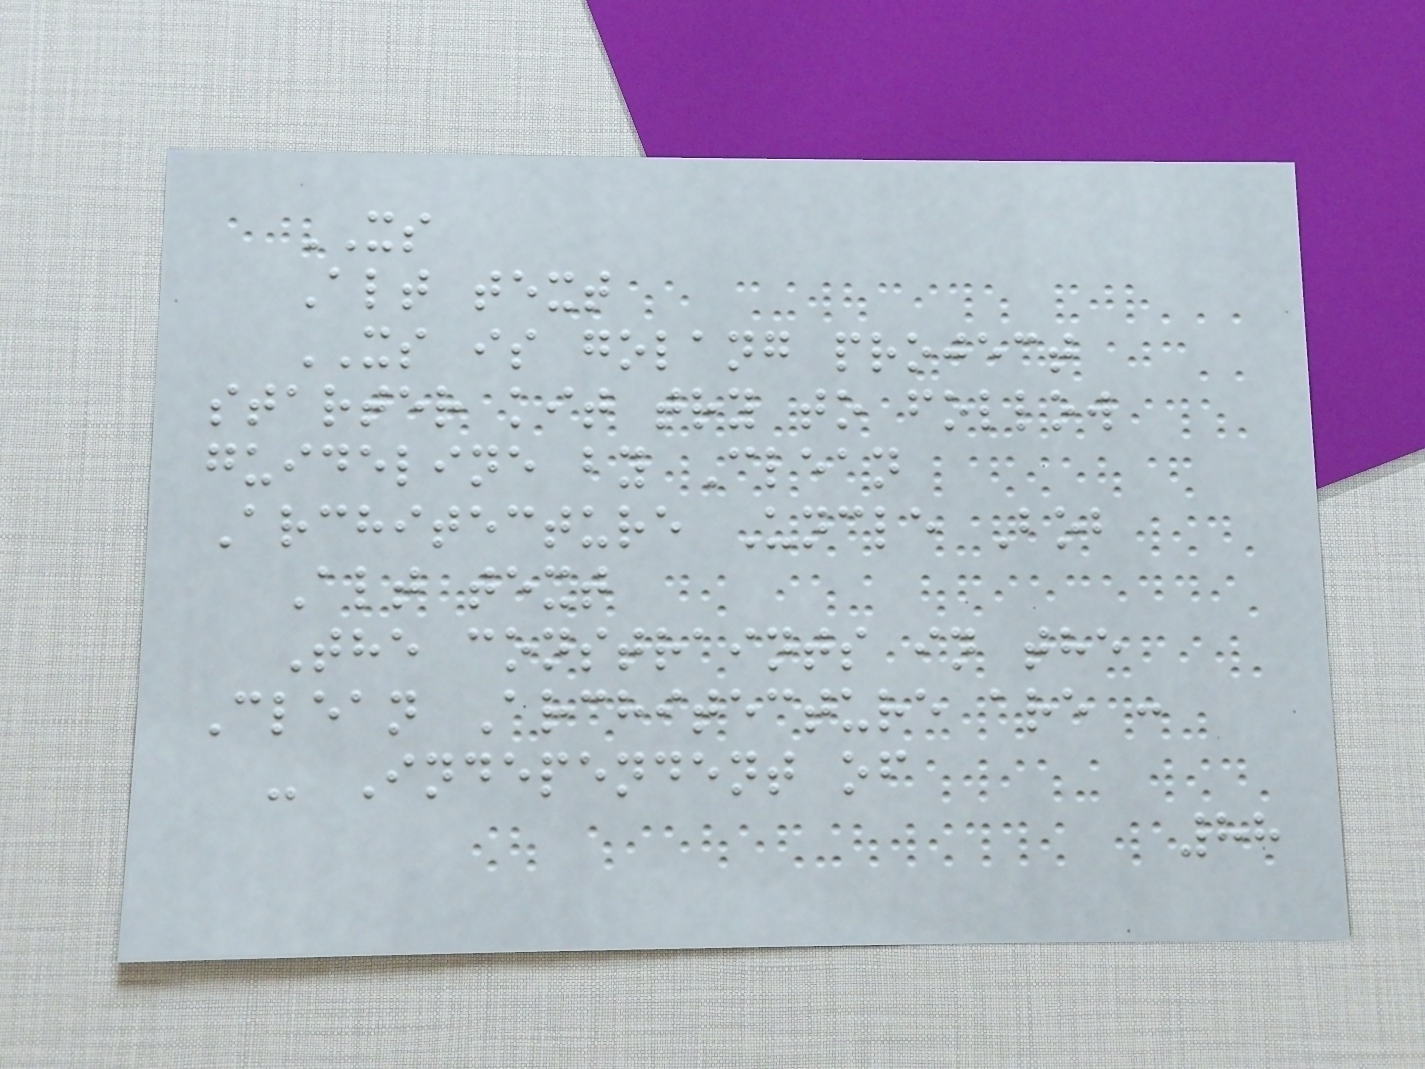XS
Alt text
XS is golang project
starter kit try to follow
guideline by Clean
Architecture Uncle Bob
Alt text
The constraints in the
Clean Architecture are :
- Independent of
88
